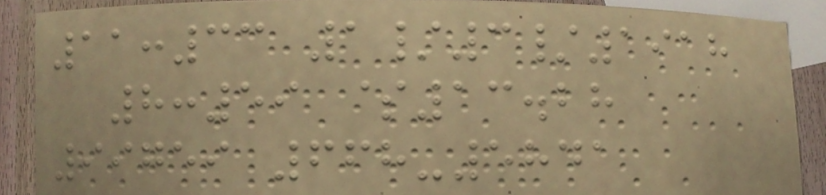11:33 1/3/1918
8:59 $13.28
99759 668-5841
